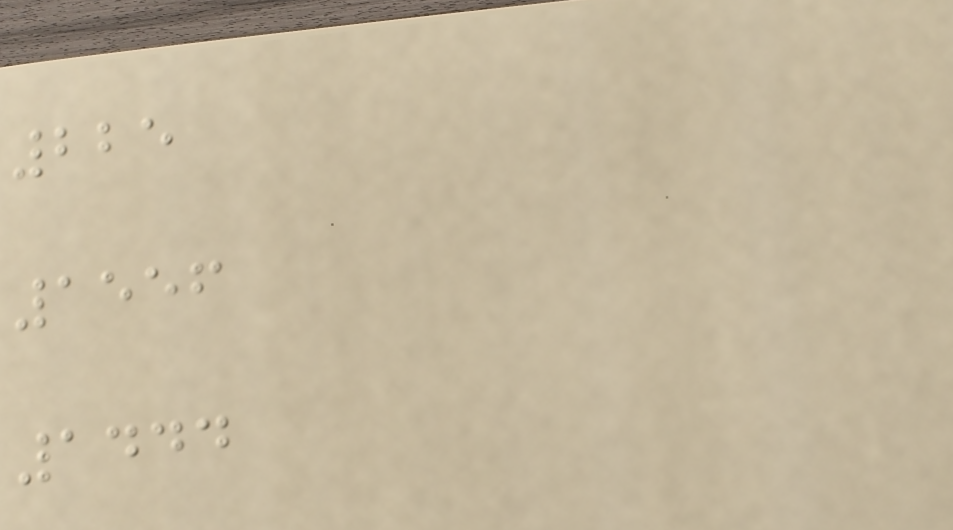225
1556
1444
